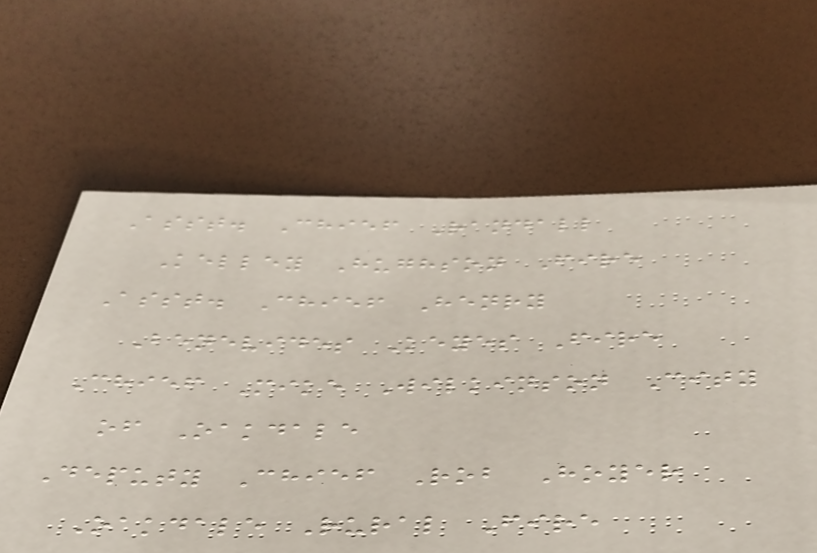Asst. Chief Randall
Kelley Hughson Fire
Asst. Chief Henry
Benevides Keyes Fire
Chief Mike Wilkinson City
of Oakdale
Deputy Chief Rob Hoyer
Oakdale Rural Fire
